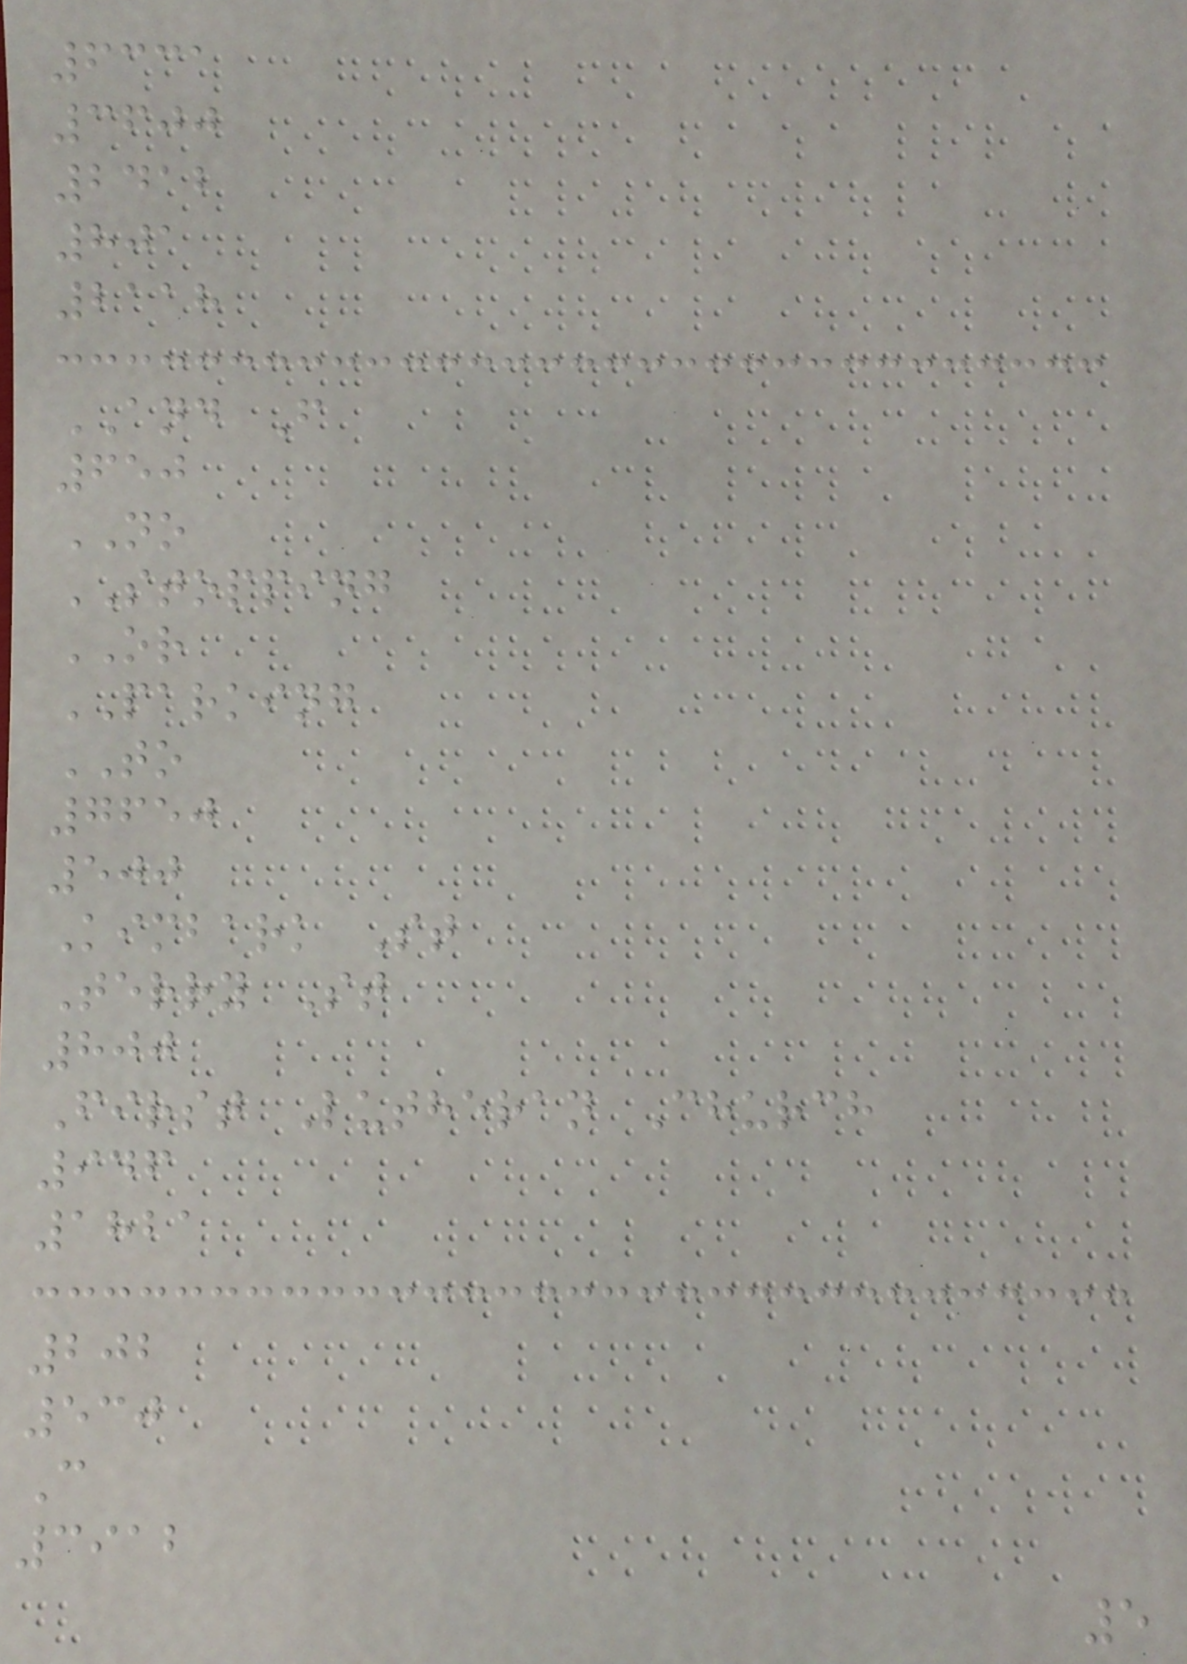6331
3600
2412
801
2118
AND F
650
NO
STOPPING
OR
PARKING
TO
7650
500
Kimbark St
Terry St
800
First Lutheran Church
946
1821
202
530
C
3912
5
